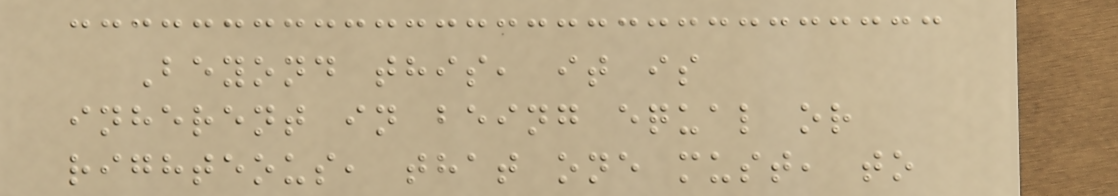Beyond this, it is
inherent in being equal or
righteous, that one must, to
